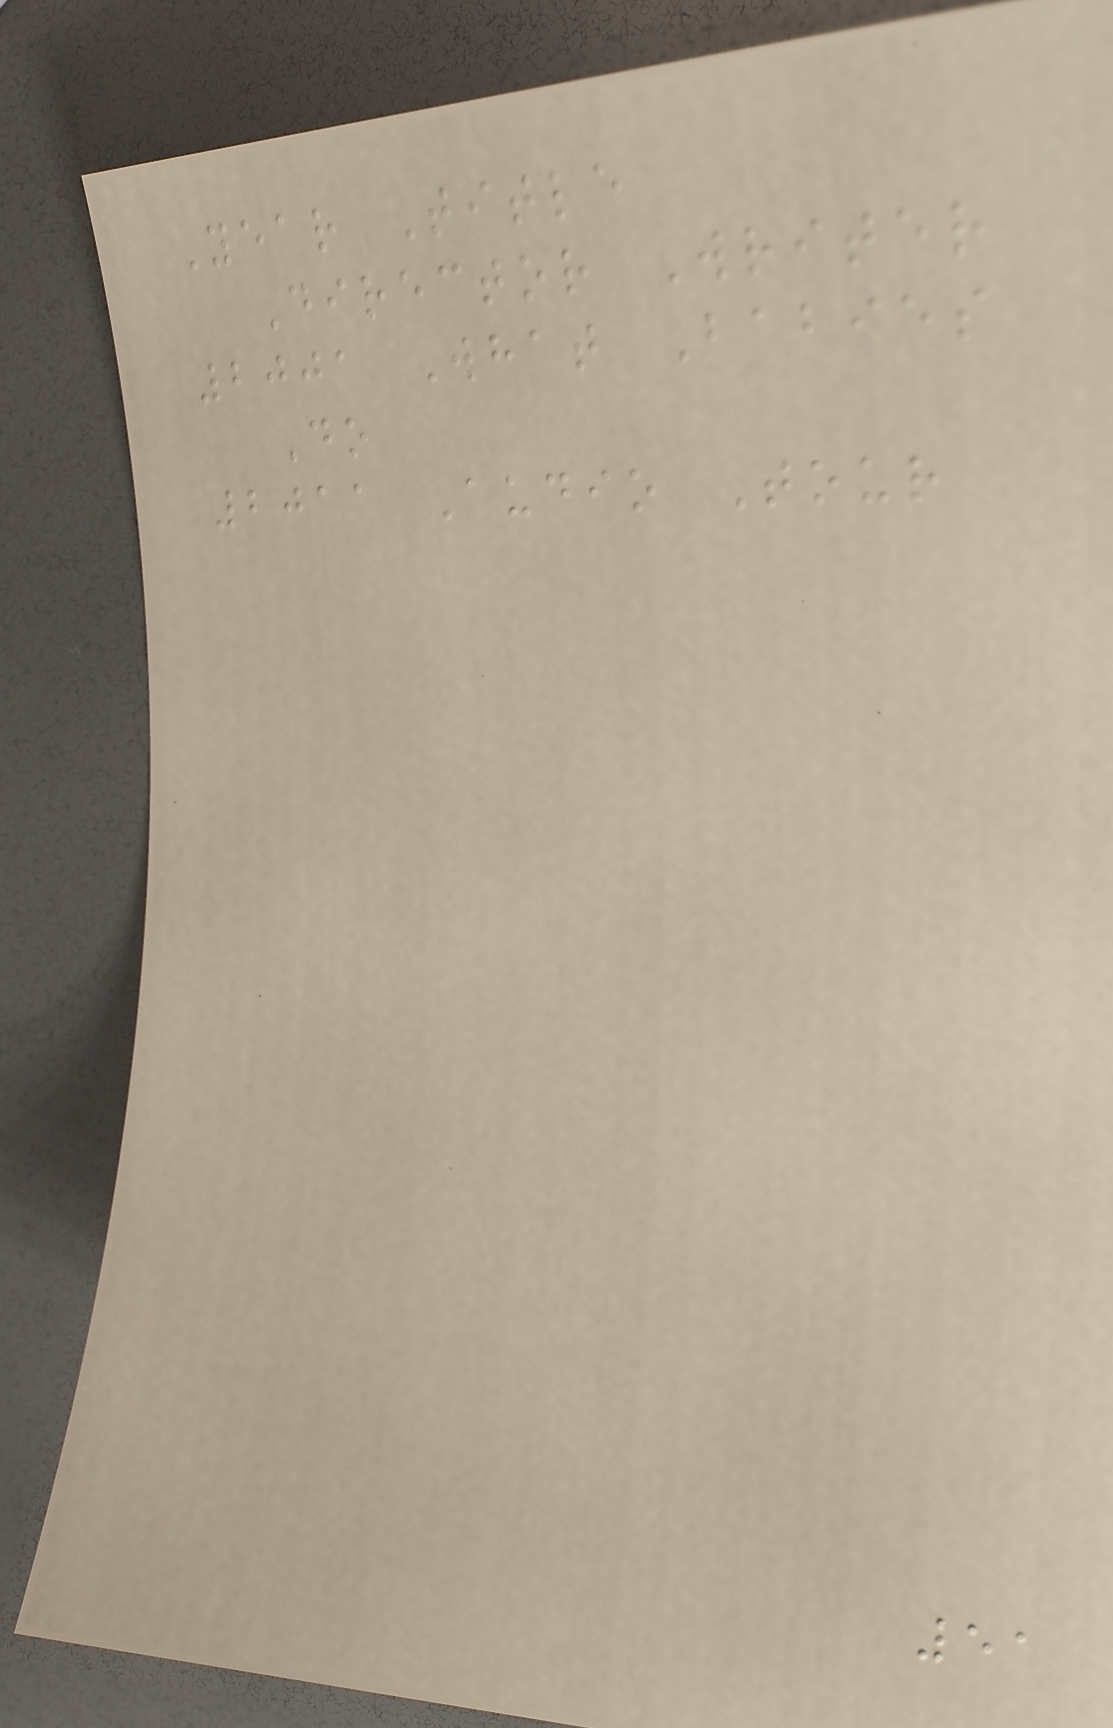Year Title
Director Writer
2001 What Babies
Do
2011 Audio Tour
51
